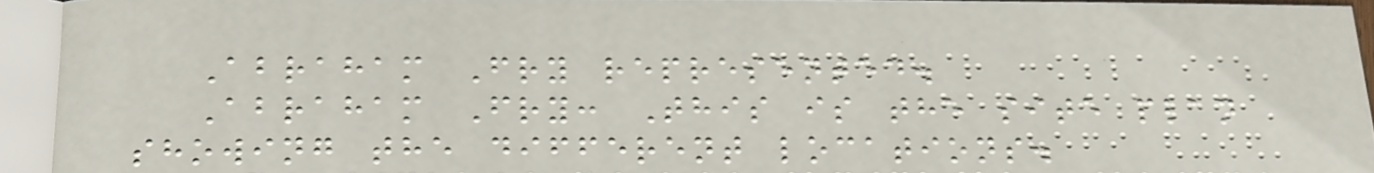Abraham Fry represented.
Abraham Fry: This is the site plan
showing the different locations.
